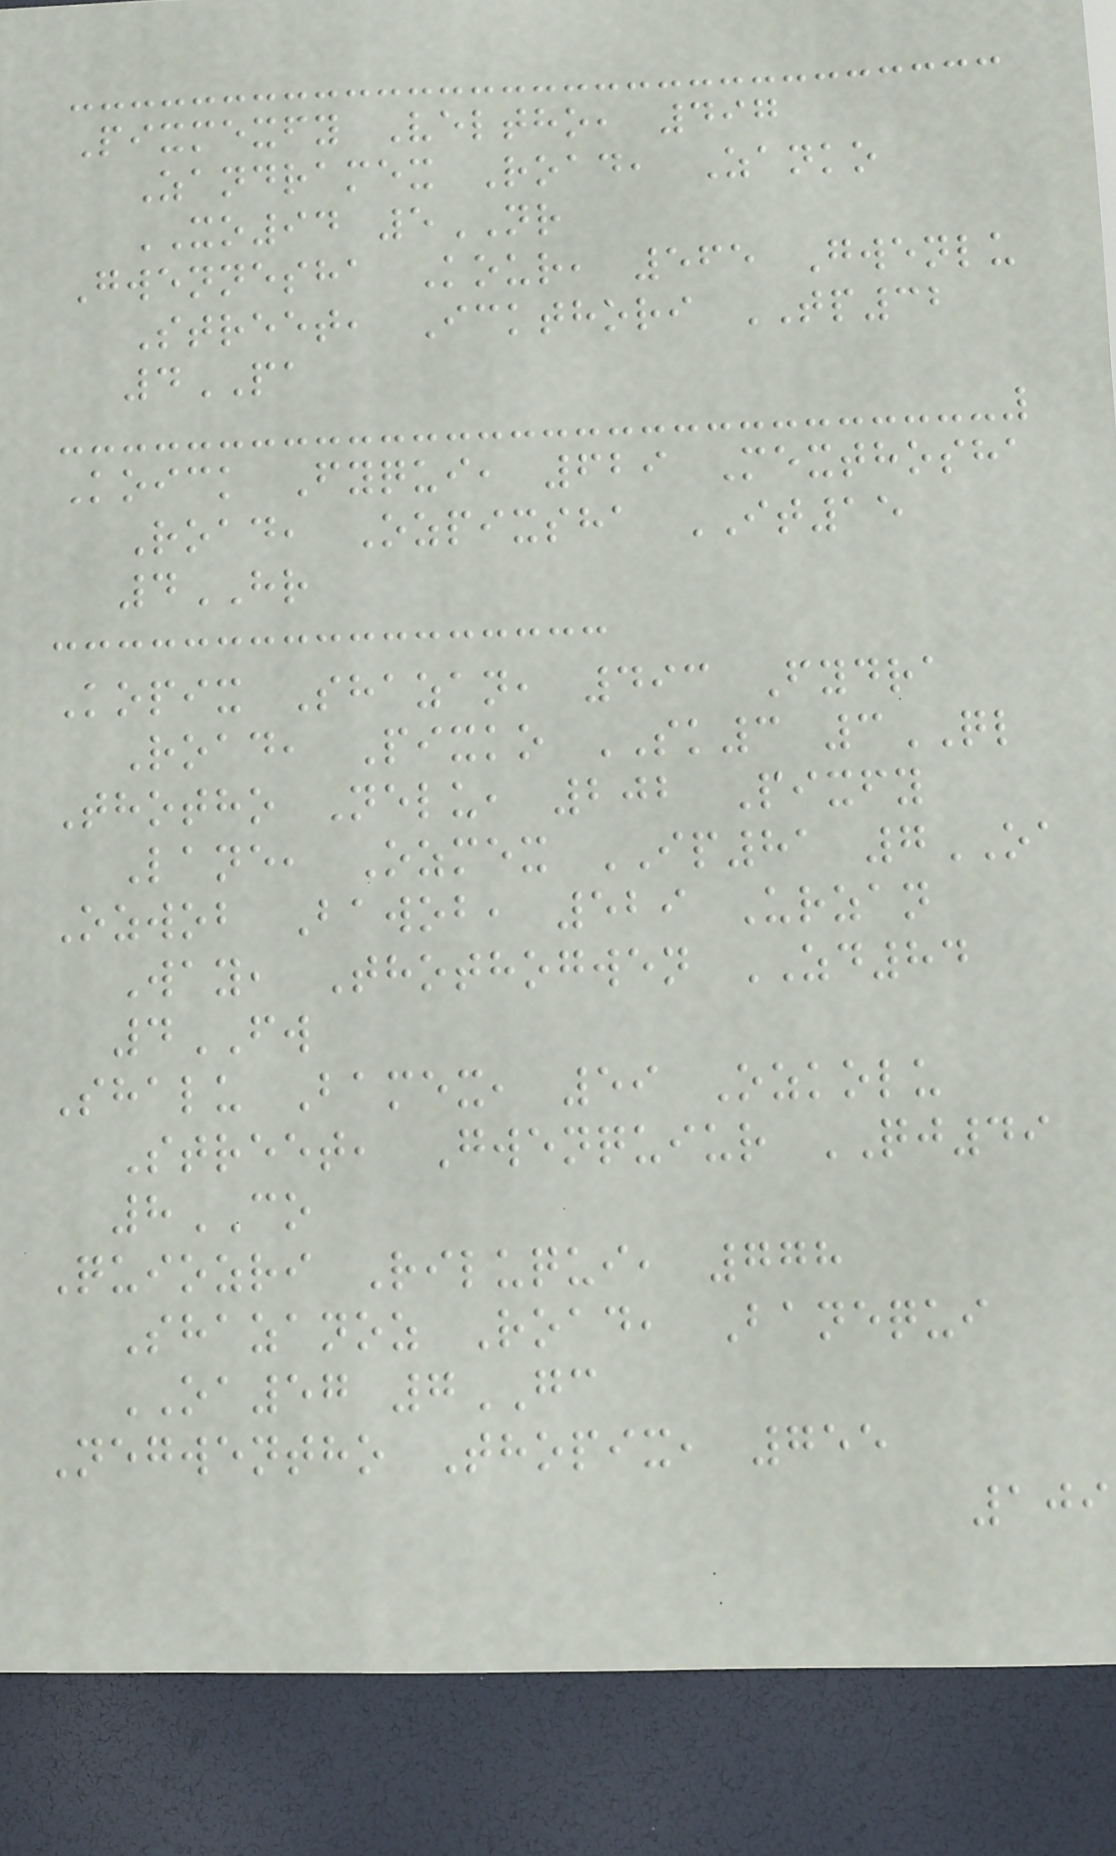Pixmexfy Veltho, 497
Zandramex Road, Zanko
XO94 5NR
Gwennesha Kour, 565 Gwenlu
Street, Ickthori TP32
4PA
Koick Fyqui, 629 Mexthosha
Road, Ozpixsha IT15
4HR
Kopix Shazan, 493 Fydra
Road, Pixko SK3 3QL
Thotho Nelu, 202 Pixfy
Lane, Ozmex IP81 7OA
Ozwob Bawob, 529 Urzan
Way, Thothogwen ZD84
4FW
Shalu Bamex, 59 Ozkolu
Street, Gwenquiur QJ49
8CO
Quiozri Riluqui, 778
Shazanoz Road, Banequi
OA57 7GC
Negwentho Thopix, 755
109
